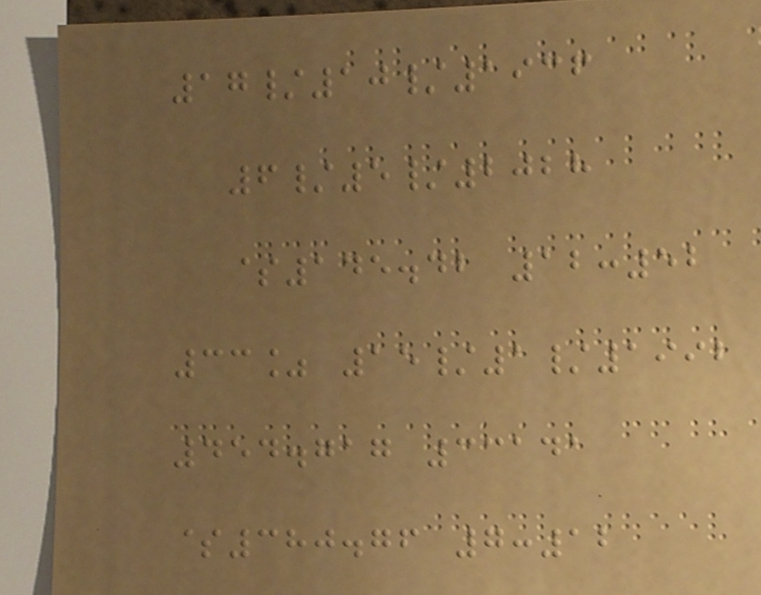17/10/1936
6/5/2028
$145.42 12:52
33% 15/1/1992
454.717 33141
$380.76 7:12
